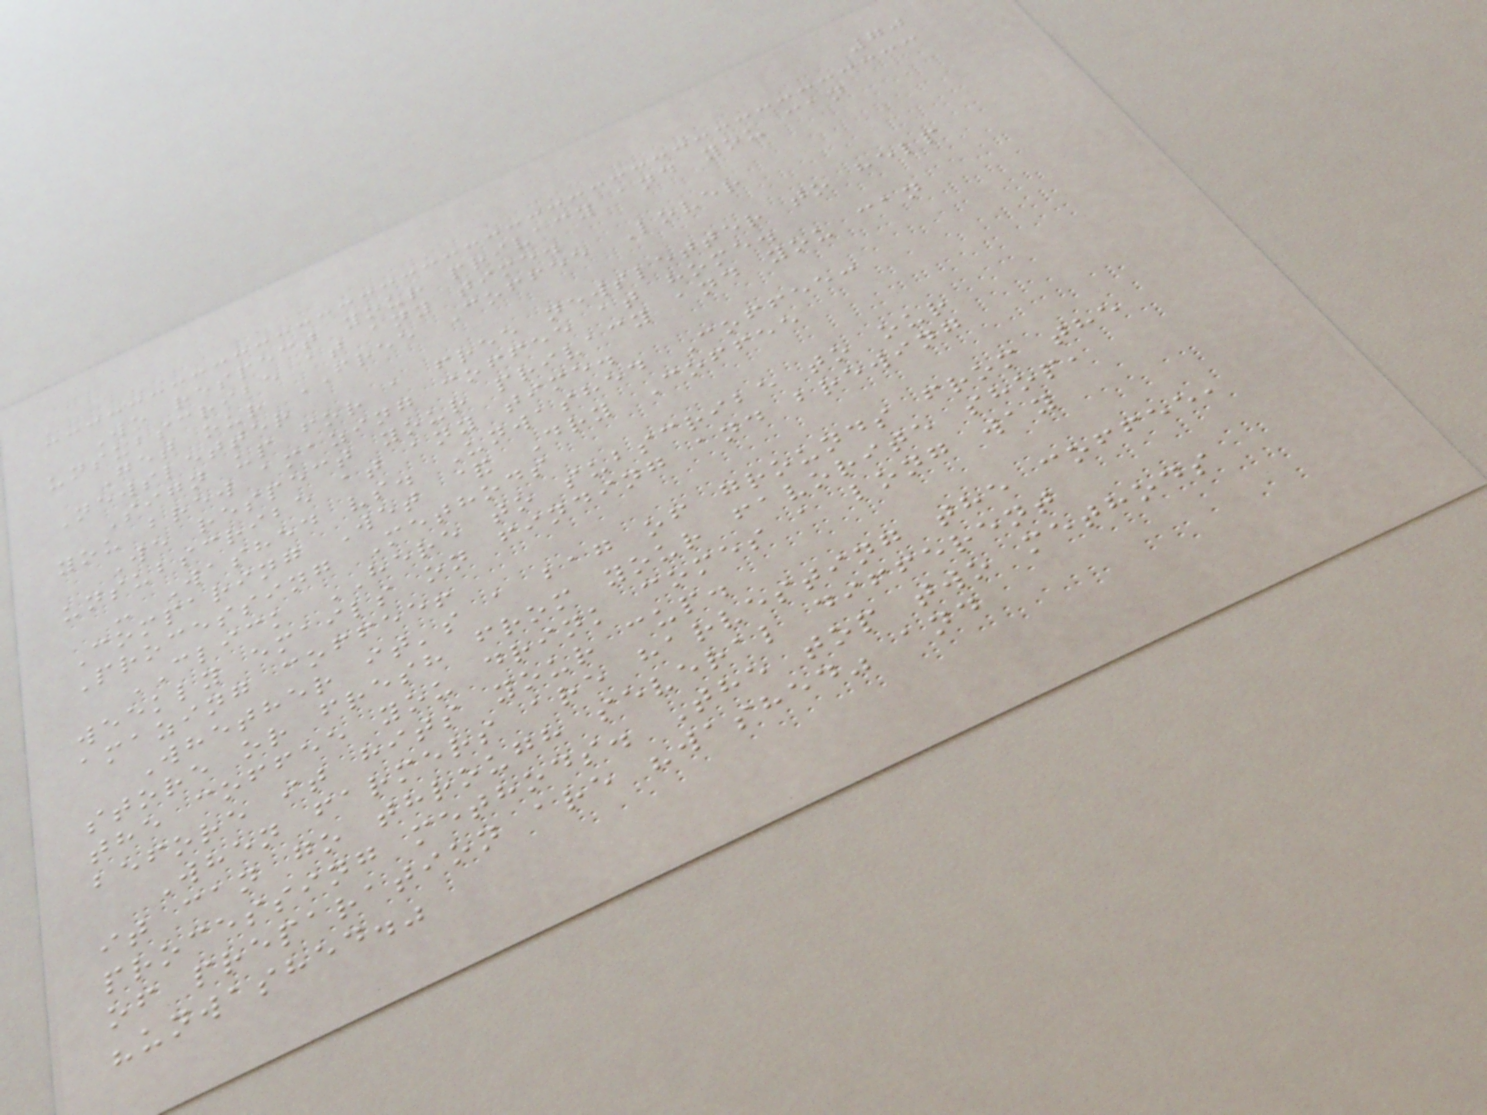70
We respect your privacy and you can
unsubscribe at any time.
Get our FREE Coffee Lover
Newsletter
Sign up for a free newsletter to help
you brew amazing coffee at home.
We respect your privacy and you can
unsubscribe at any time.
- Washed vs. Unwashed Coffee:
Comparing Wet & Dry Coffee
Processing Methods
CLICK HERE to subscribe to our
weekly emails on finding and brewing
amazing coffee!
Whether it's a bag of grounds from the
store or fresh from your favorite shop,
the coffee you drink comes a long way
before it hits your cup.
When farmers are harvesting the coffee,
it can go through several different
processing methods. The top two methods
of preparation are "washed" and
"unwashed."
